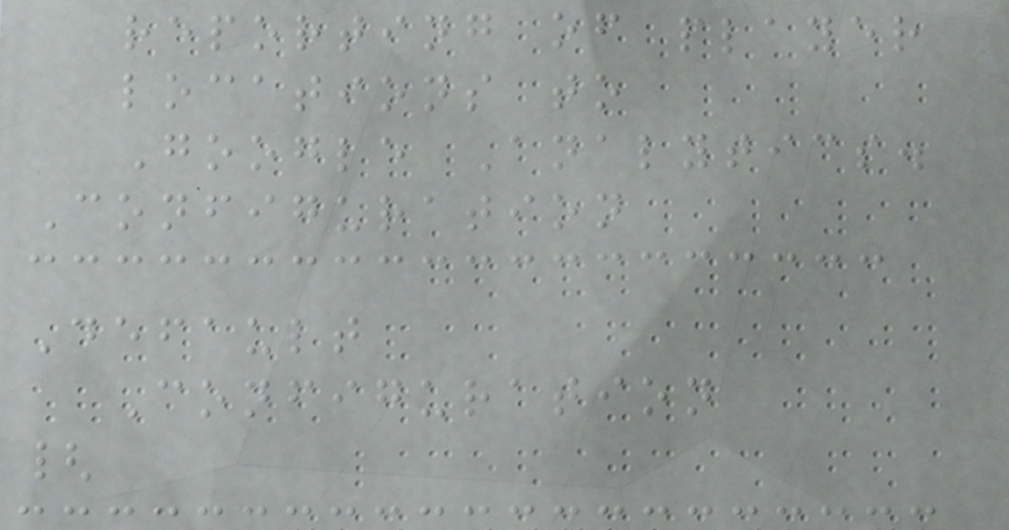reporting of player
locations to
Google Analytics.
Configuration
Default
Configuration
{
